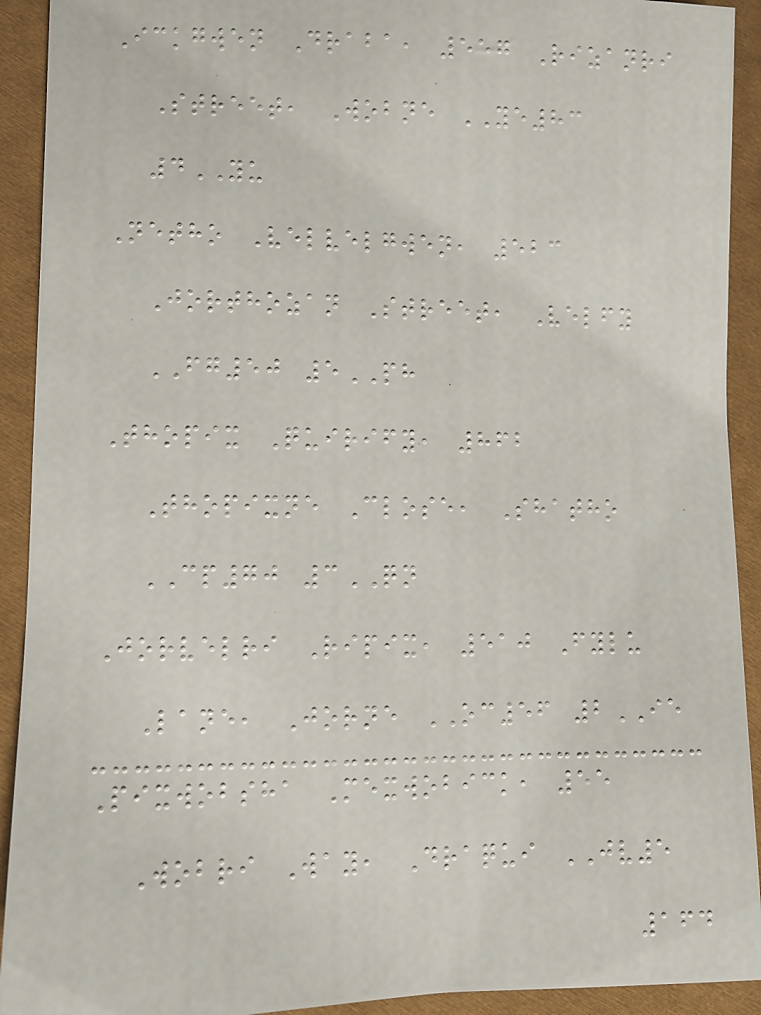Ickgwen Draba, 557 Rizanri
Street, Wobne YE83
4YU
Netho Velvelgwen, 523
Jorthozan Street, Velfy
FG50 5PH
Thopix Quirify, 862
Thopixne Close, Shatho
CP70 3QN
Jorvelri Ripix, 510 Fylu
Lane, Jorne OC56 2IE
Pixwobsha Mexwobick, 55
Wobri Way, Draqui JV5
164
